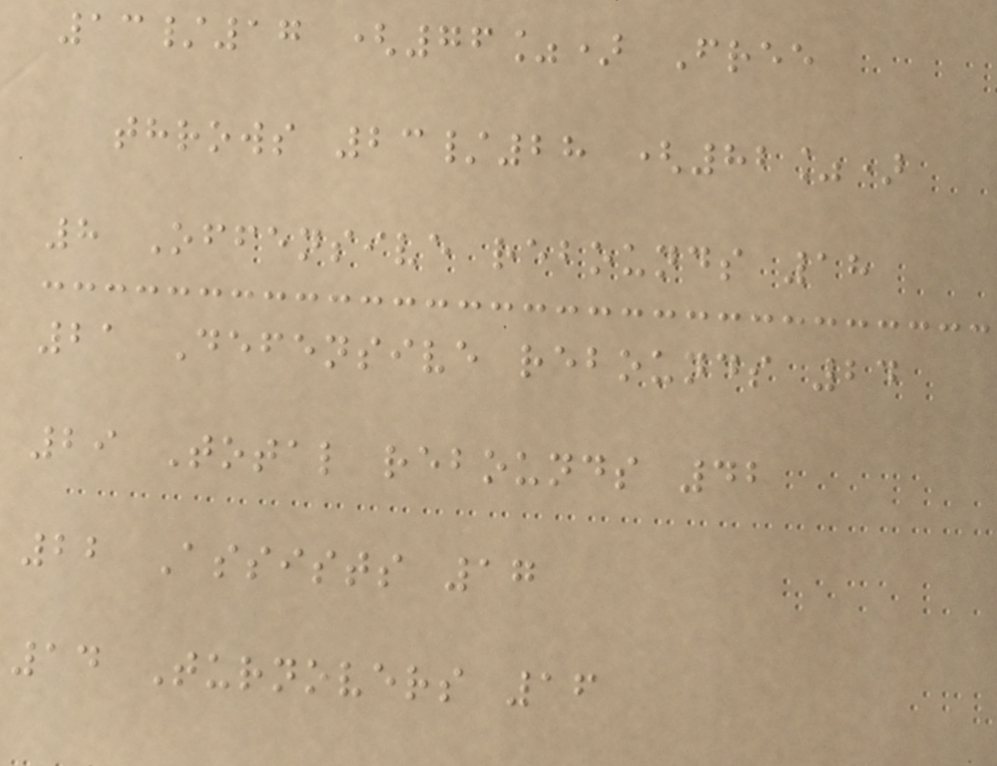13/17 (76%) Free
throws 23/28 (82%)
8 Offensive rebounds 18
21 Defensive rebounds 24
29 Total rebounds 42
22 Assists 17
14 Turnovers 16
